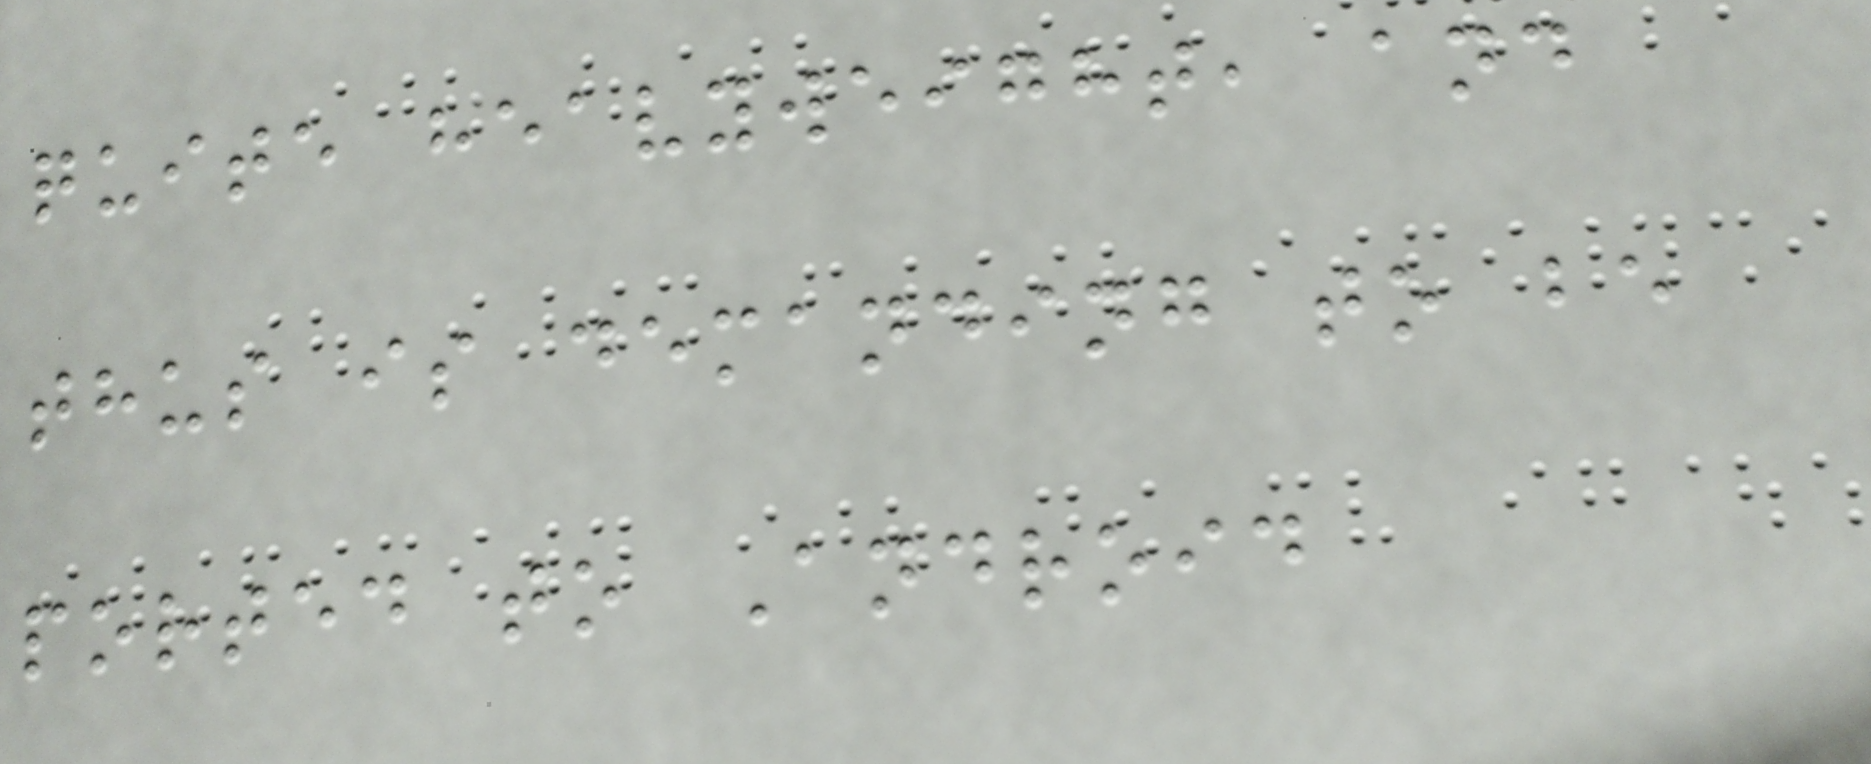quite heavyweight, and
thus is demanding to be
ported to Android
